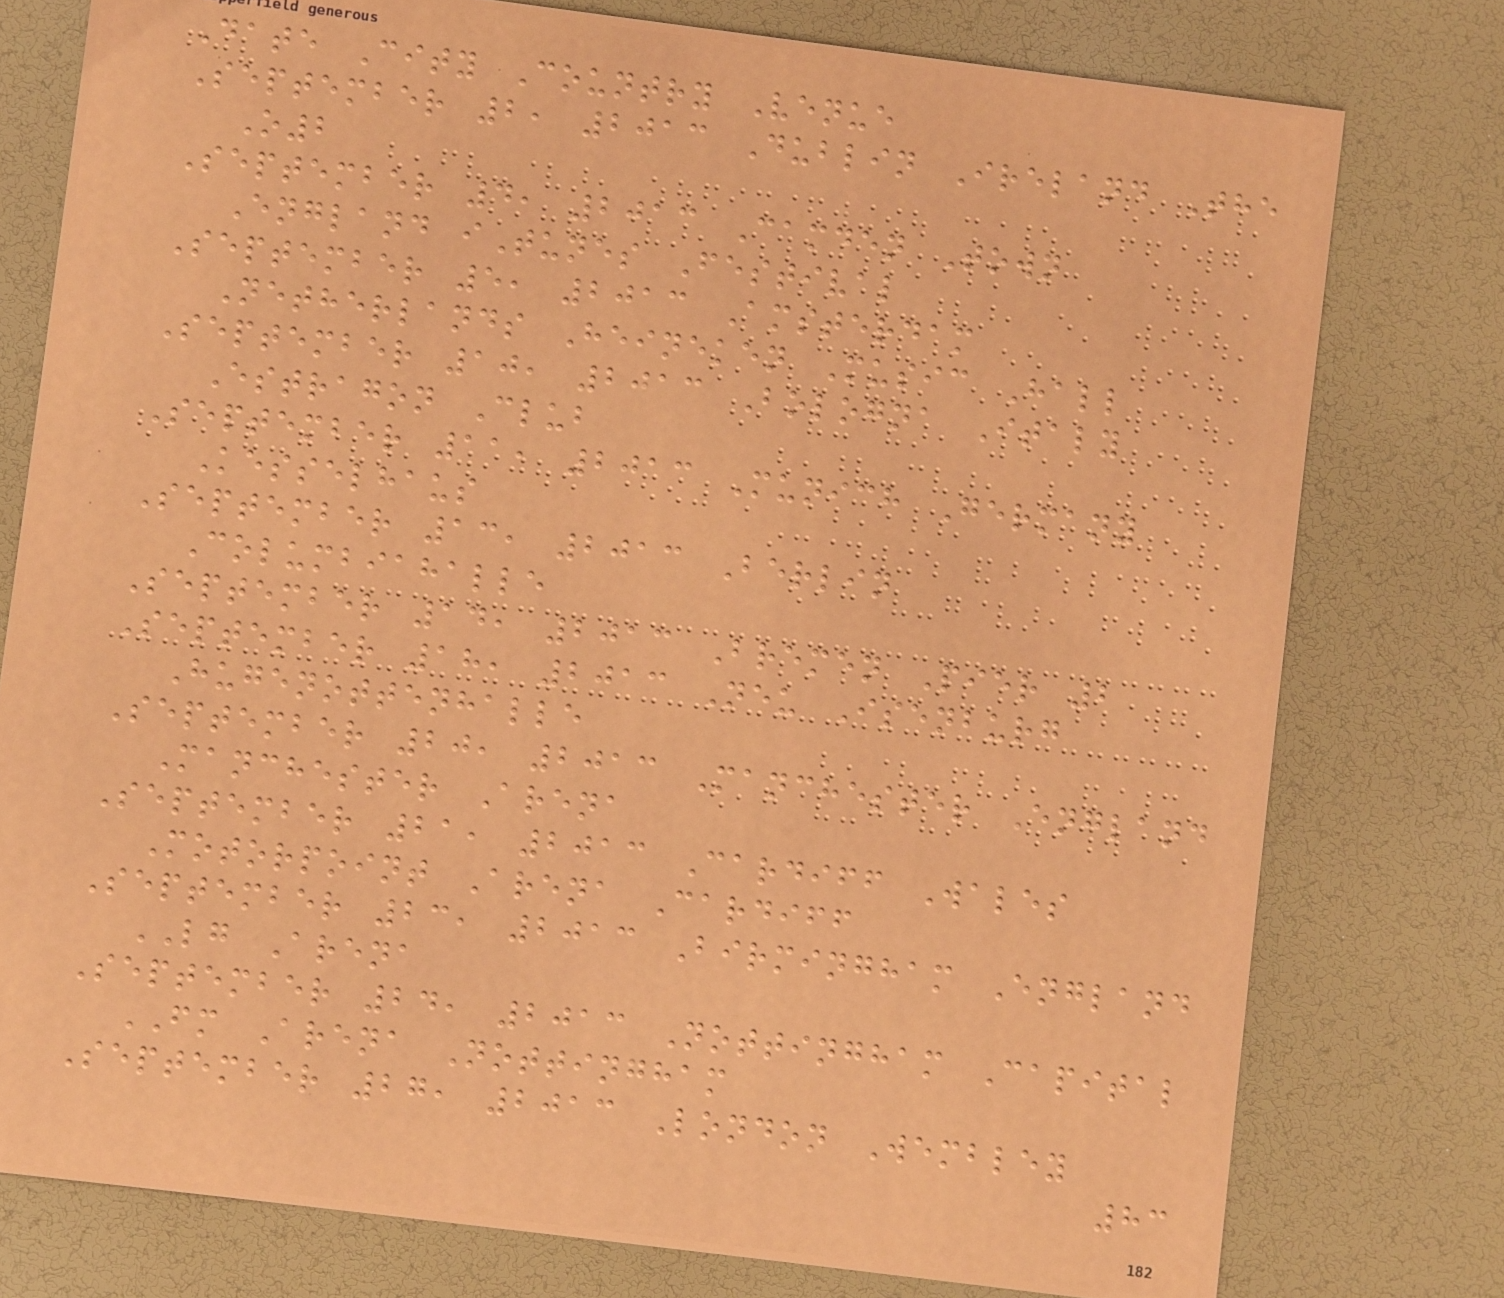Date City Country Venue
September 2, 2013 Dublin Ireland The
O2
September 4, 2013 Camden Town
England iTunes Festival
September 5, 2013 Amsterdam
Netherlands Heineken Music Hall
September 10, 2013 Bologna Italy
Estragon Club
September 11, 2013 Munich Germany
Kesselhaus
September 13, 2013 Berlin
Columbiahalle
September 14, 2013 Bremen Pier 2
September 18, 2013 Neu Isenburg
Hugenottenhalle
September 20, 2013 Manchester England
Manchester Arena
September 21, 2013 Cardiff Wales
Motorpoint Arena Cardiff
September 23, 2013 Birmingham England
LG Arena
September 24, 2013 Nottingham Capital
FM Arena Nottingham
September 27, 2013 London Wembley
83
